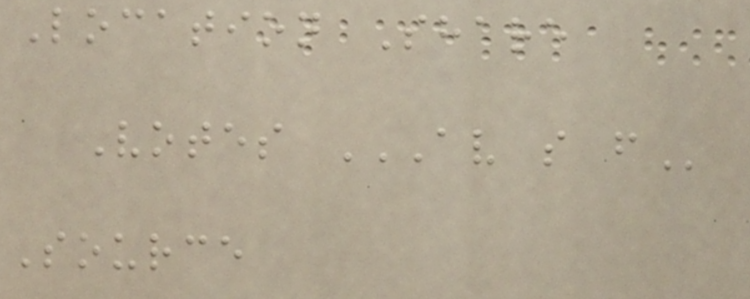Location Share
Votes AV S F
Source
